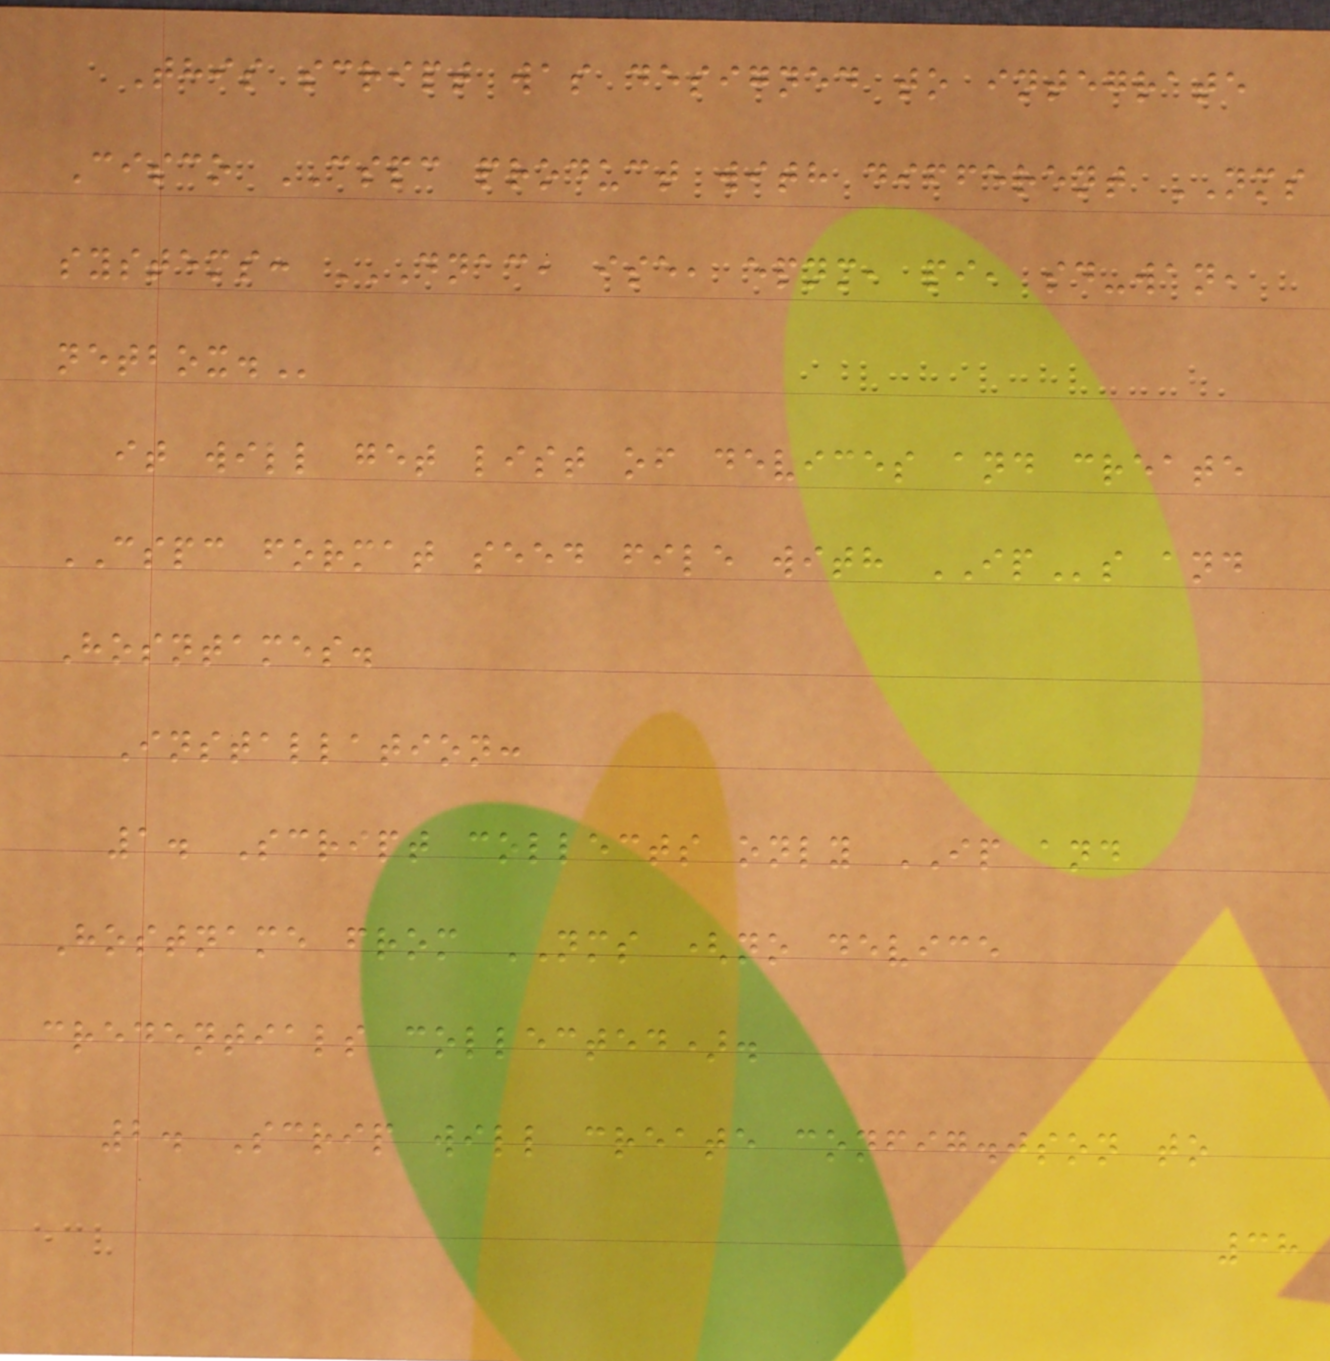This script was designed to integrate
Cisco CSPC product with different NMS
systems: DNAC, ISE, EPNM, PI, SD-WAN,
NETBOX.
it will get list of devices and create
CSPC format seed file with IPs and
Hosntames.
Installation:
1. Script collects only IP and
Hostname from NMS (no device
credentials collected).
2. Scrip will create config.json to
38
